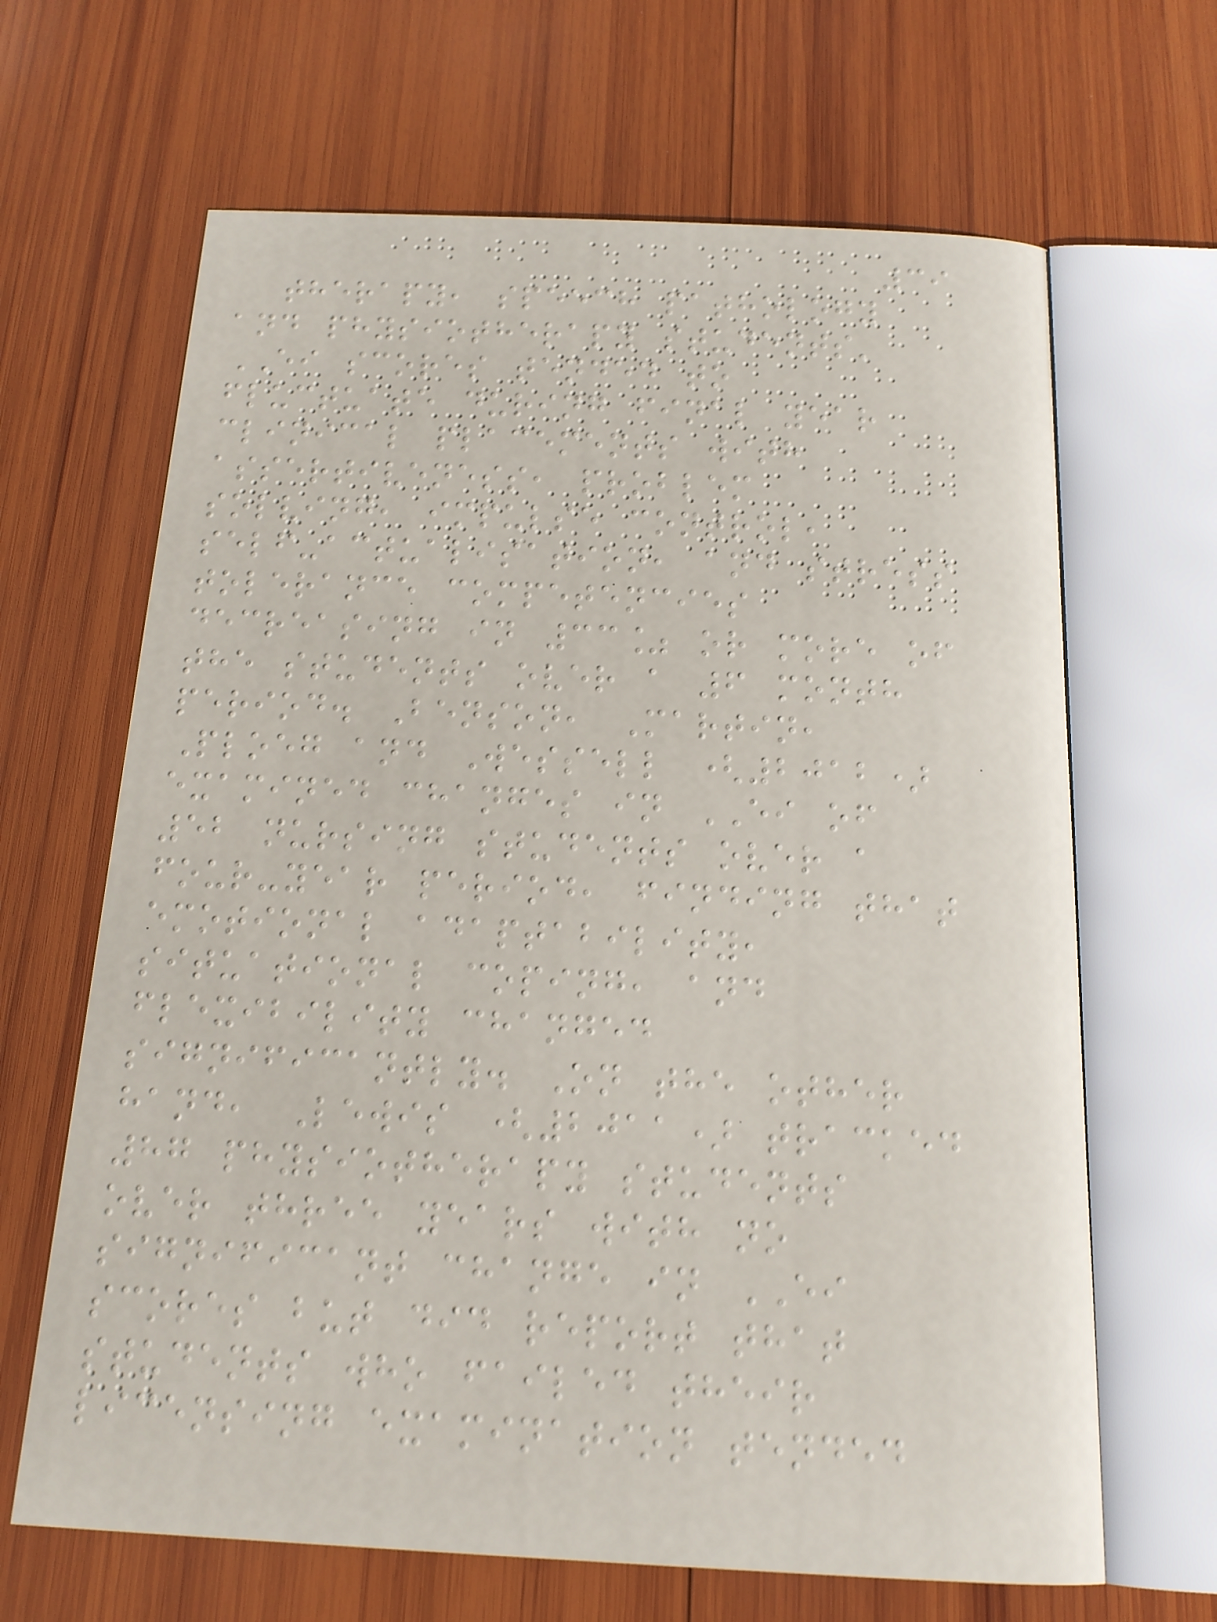39
therapy, speech pathology
and physiotherapy students'
EI scores tended to
fluctuate during final year
clinical placements with
assertiveness, problem
solving, impulse control,
self-actualisation, and stress
tolerance competencies
decreasing in 33% or more of
the students over a 6 month
period. Benson, Martin,
Ploeg and Wessell (2012)
examined changes in EI of
52 nursing students over a
four-year period, finding that
emotional adaptability,
situational coping, and
flexibility changed
significantly. On the other
hand, Lewis (2011) tracked
87 physiotherapy students
over three years with no
significant change in EI
scores but did report that
students who failed their
licensing examination tended
